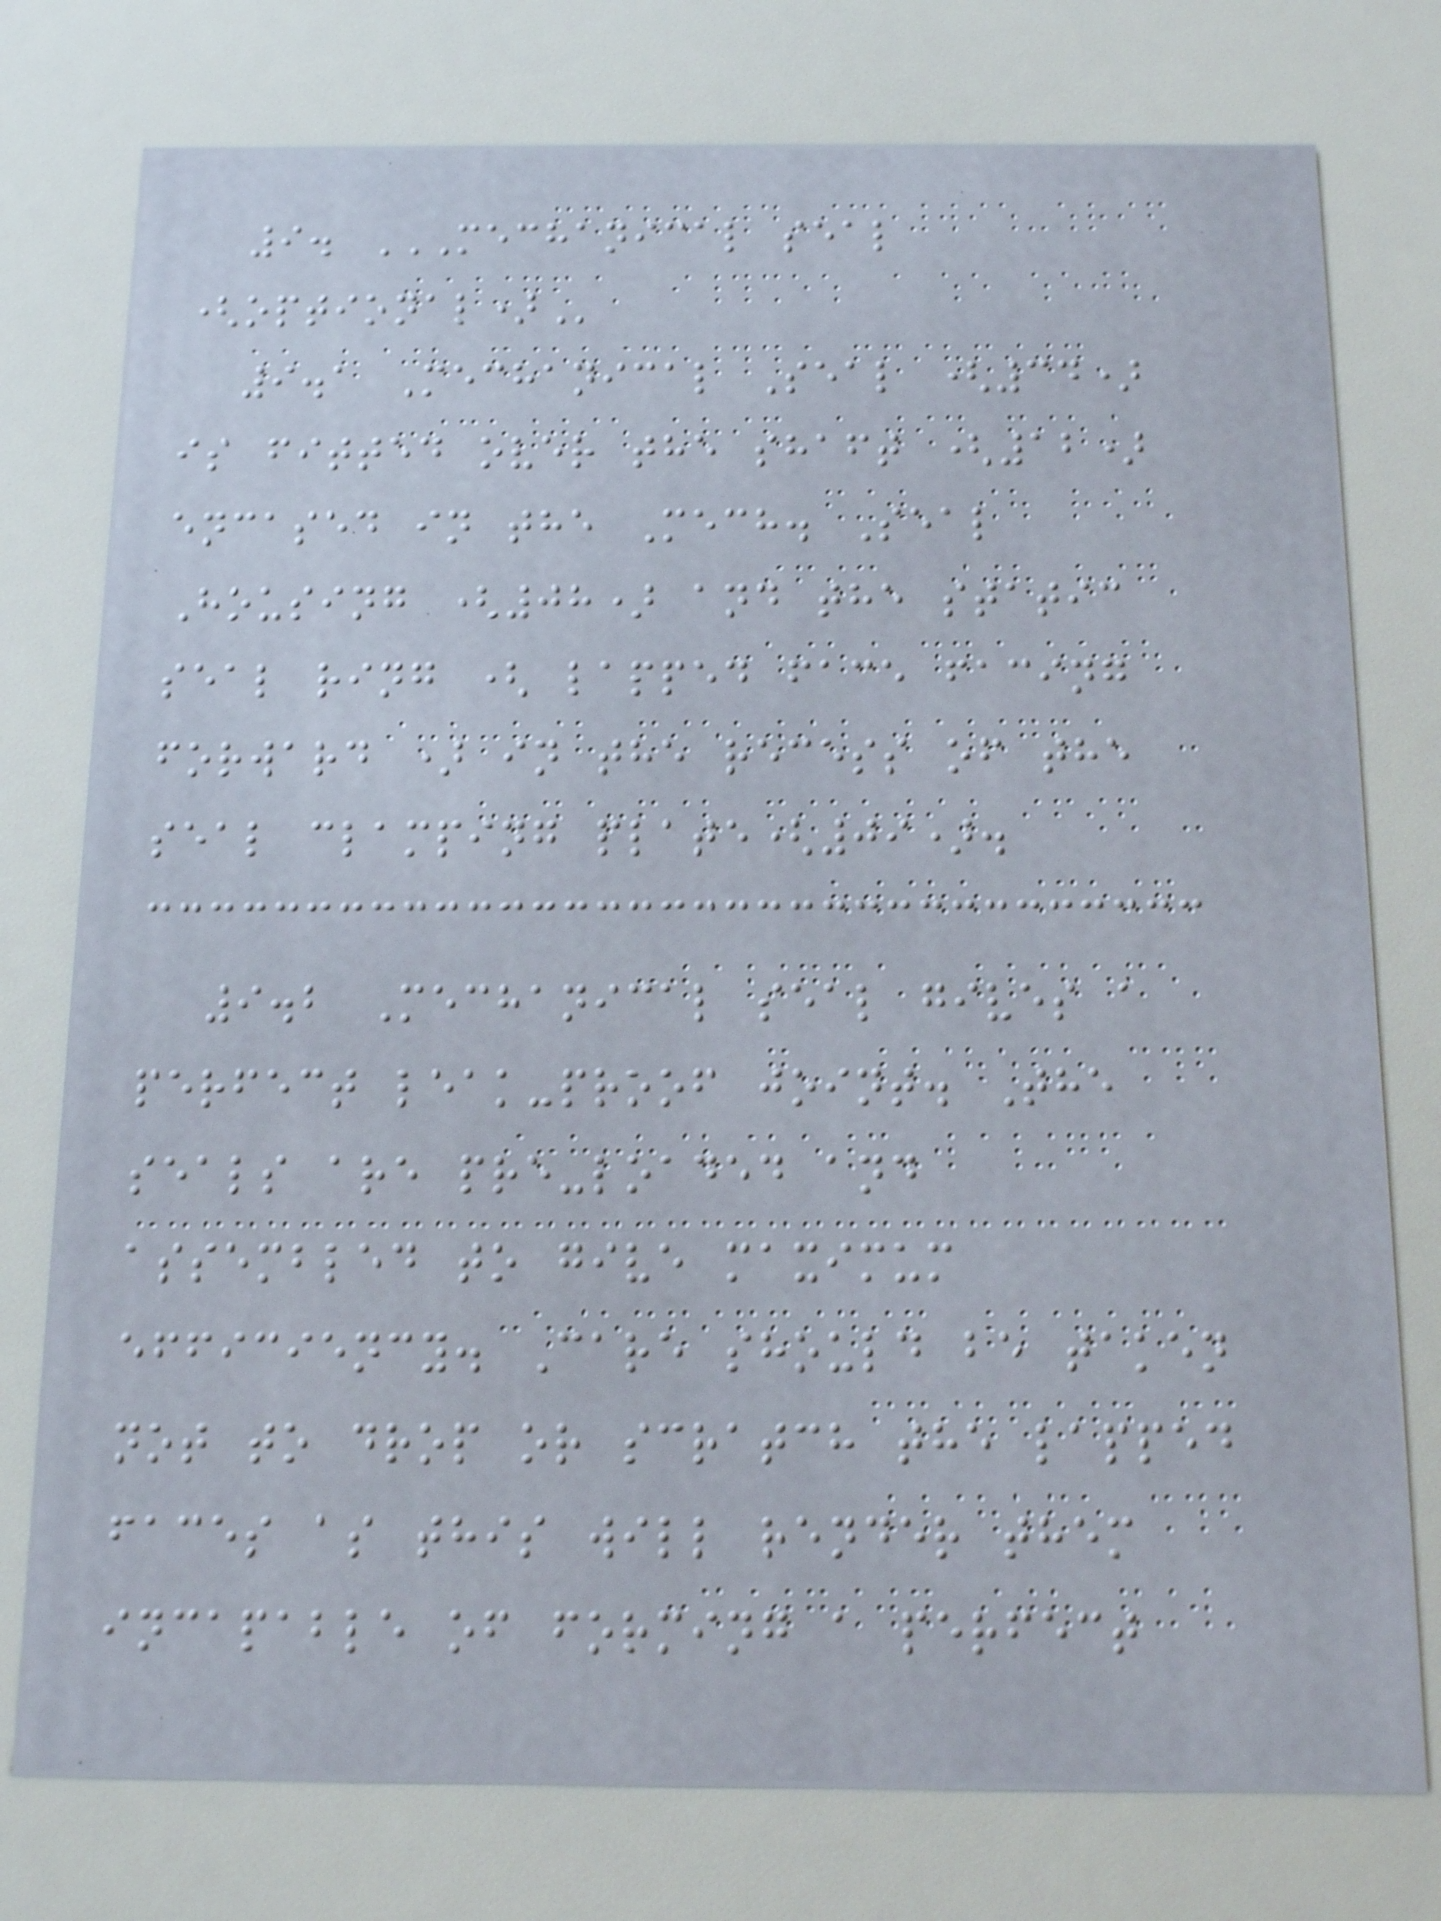9. MECHANICAL SEAL
(OPTIONAL)
9.1 Mechanical Seal (34)
is fitted over the shaft (12)
encased in the Mech. Seal
Housing (08) and the static
seal ring ( lapped face facing
forward ) in the recess of the
seal clamping plate(09).
9.2 Mechanical seal gives a
perfect leak-proof joint. The
seals are pre-loaded and
assembled to give maximum
efficiency. Care should be taken
not to drop or scratch the lapped
faces as this will render them
incapable of forming a perfect
